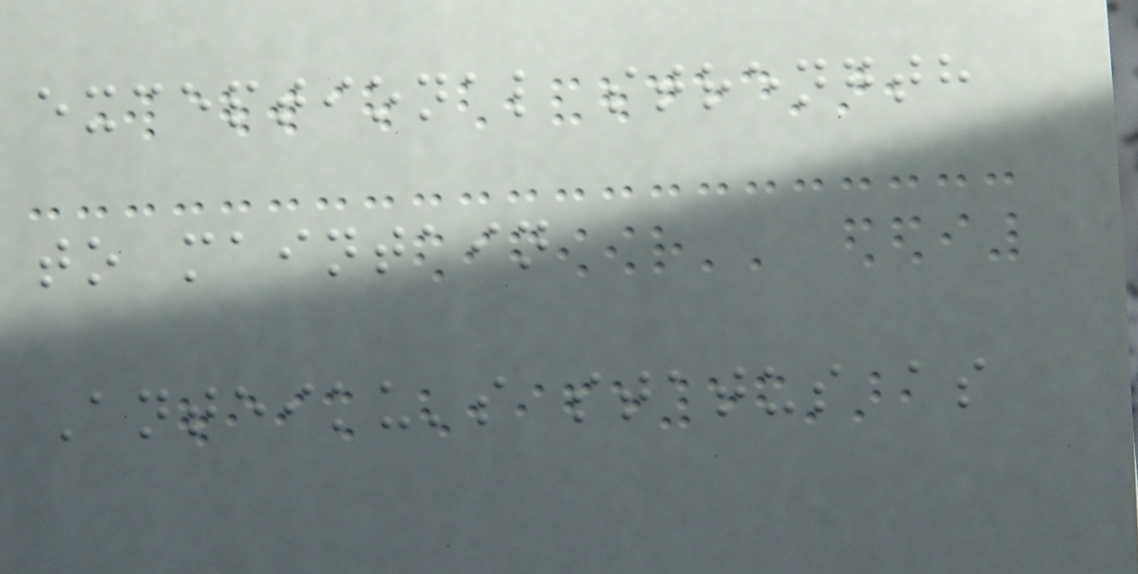exceptional strength
to maintain
Anteiku's status as
